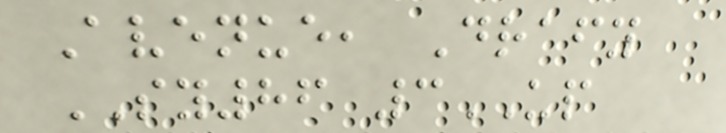Avenue, Drafy
SY86 3UP
